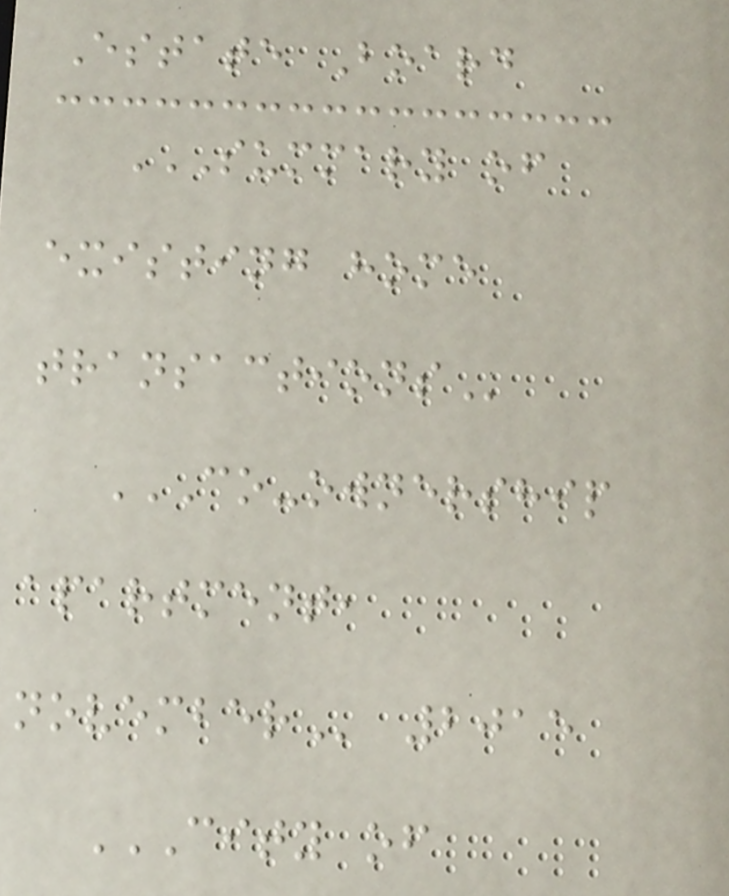Estate Board
SUMMARY OF
EXISTING HOME
TRANSACTIONS
CO-OWNERSHIP
APARTMENT,
NOVEMBER 2015
CITY OF
